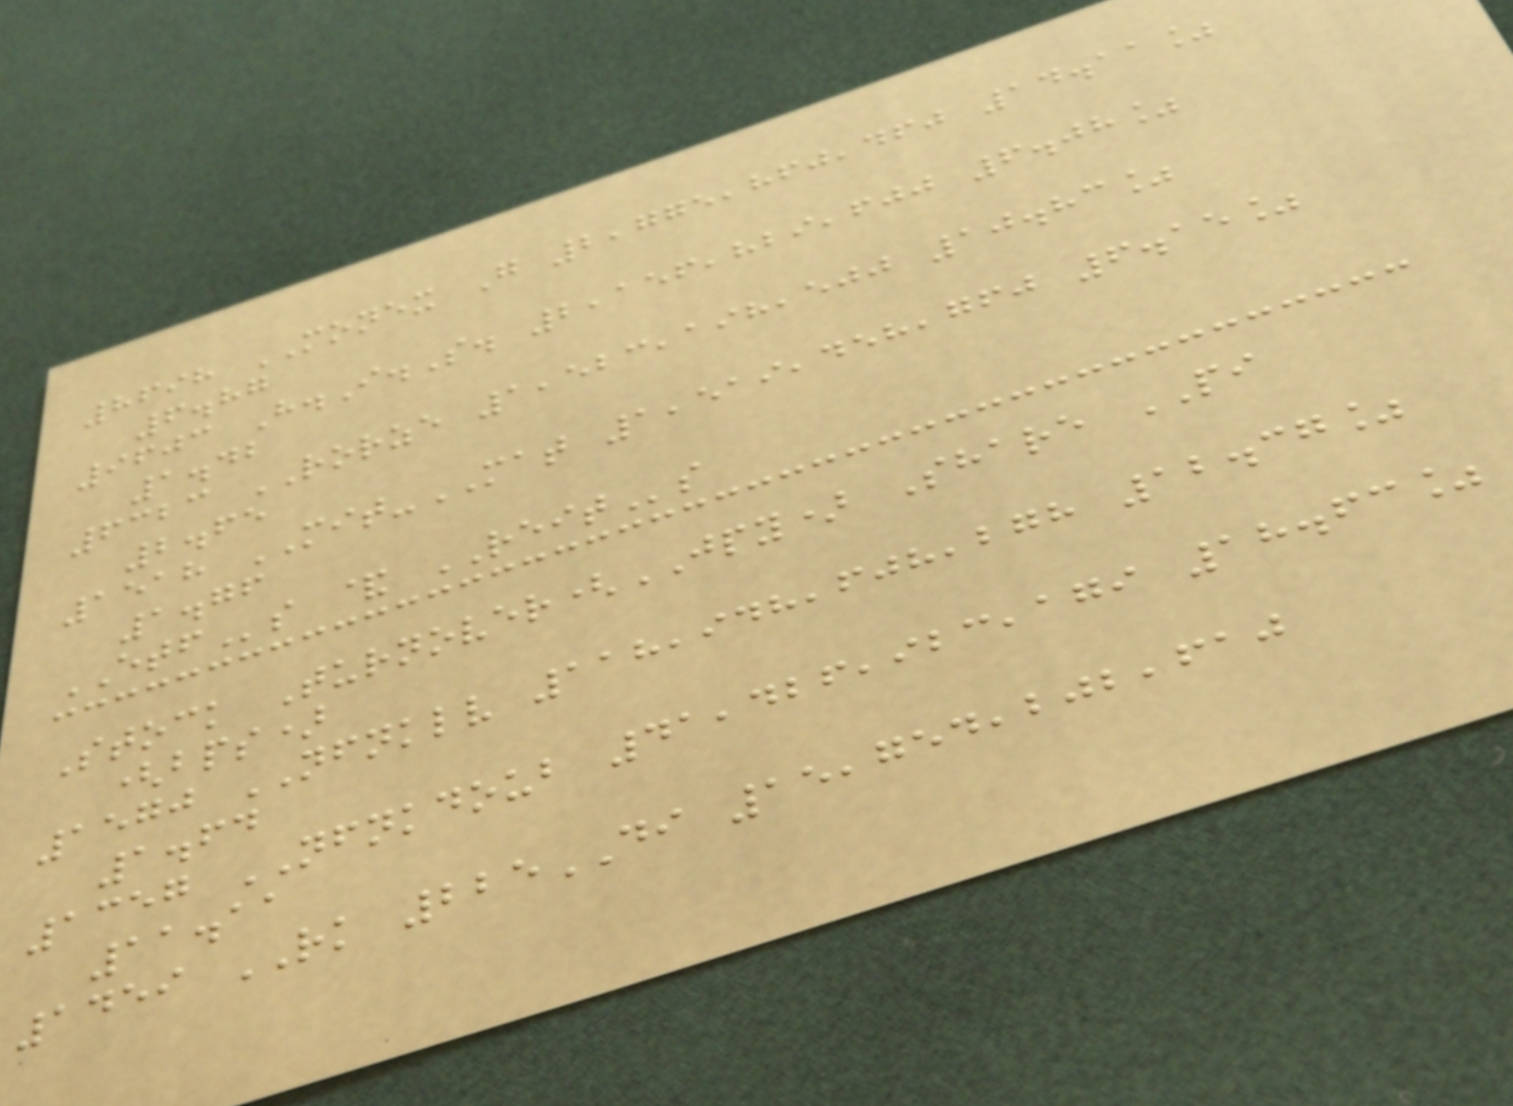8698 MONEX G 2,775,860,460 14.11%
6.87
9603 H.I.S. 2,156,829,600 6.08%
1.42
6323 RORZE 1,523,198,500 10.83%
2.65
1518 MIT-MAT 1,519,458,760 6.15%
1.76
ETFs & REITs
Stock Turnover(JPY) Share PI
(bps)
1570 NFNKLV 118,948,608,278 12.37%
1.64
1357 NFNKDOUB 41,426,923,179 18.63%
11.11
1459 RK 225DI 15,754,202,610
